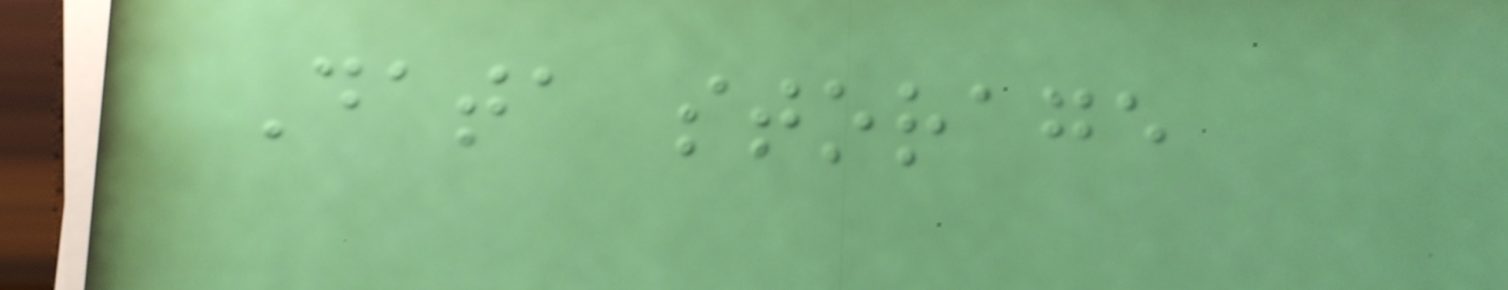Data storage
